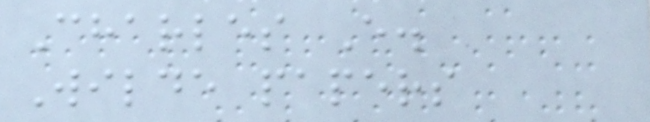Charles E.
Wilde papers
